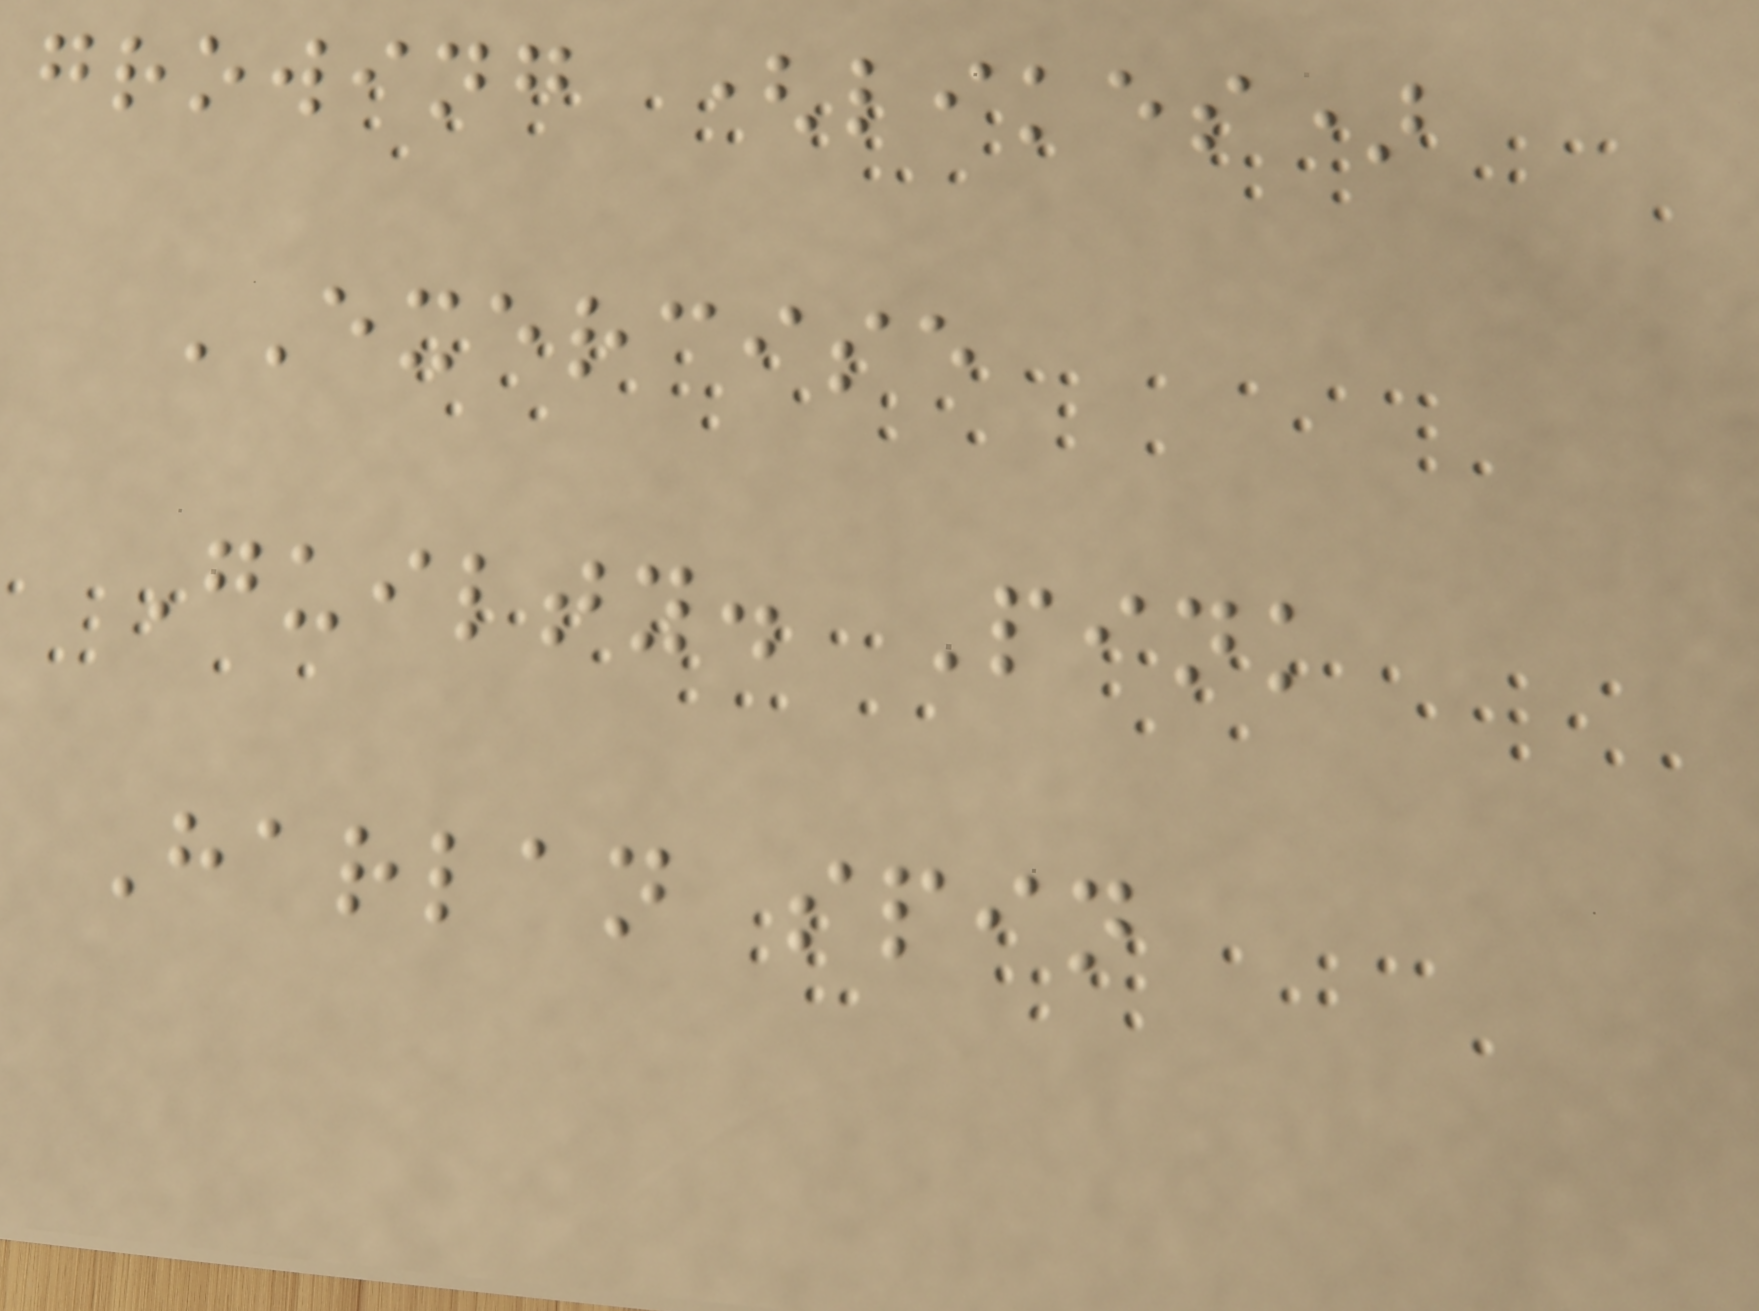growing (likes)
EXERCISE
Guilty. Pink
Harlan spin
